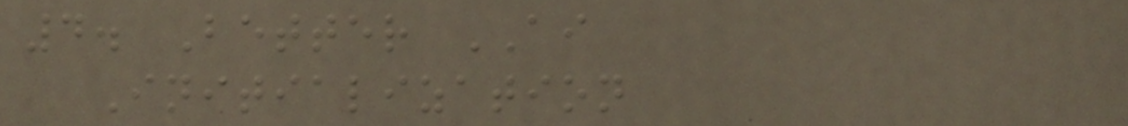4. Better AI
Initialization
